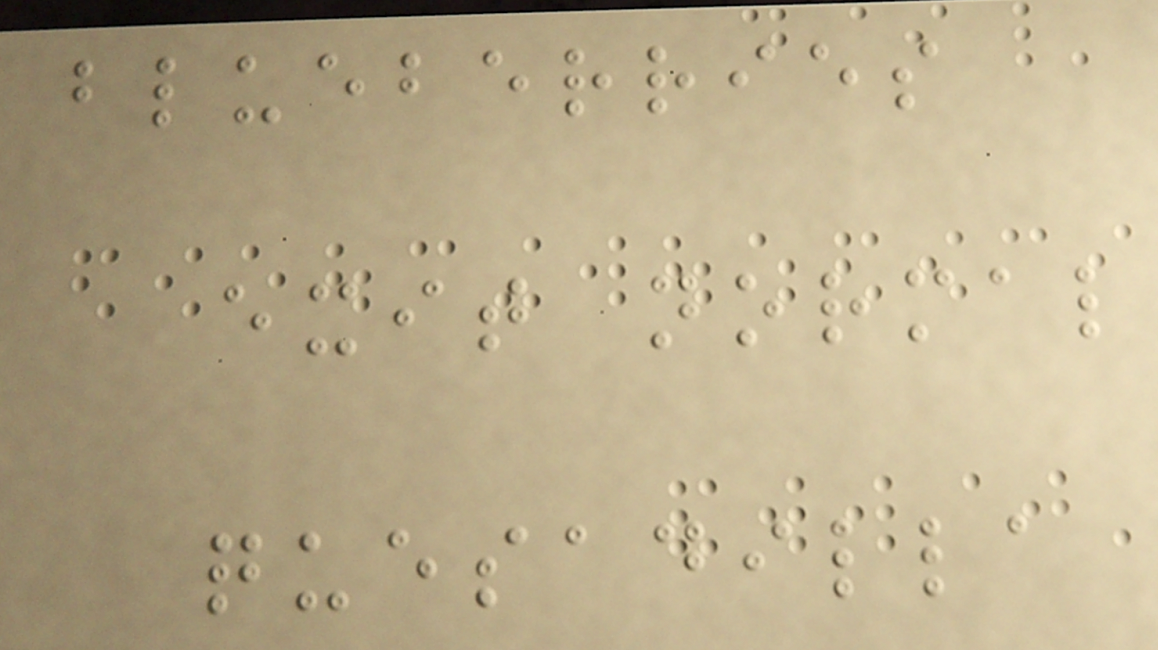blueberries
exit normal
quesadilla
